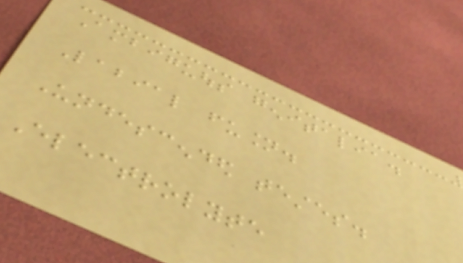Ambiguous genitalia.
Labial fusion.
Undescended testes.
Electrolyte
